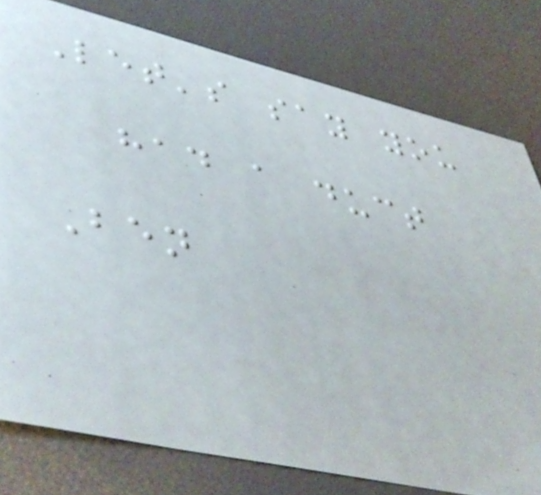Let's say you
had a duct
Ben
